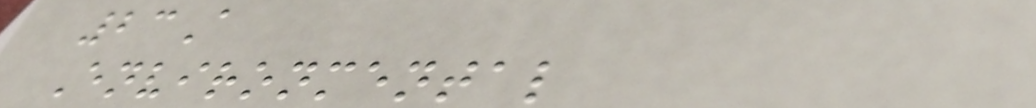23A
Environmental
